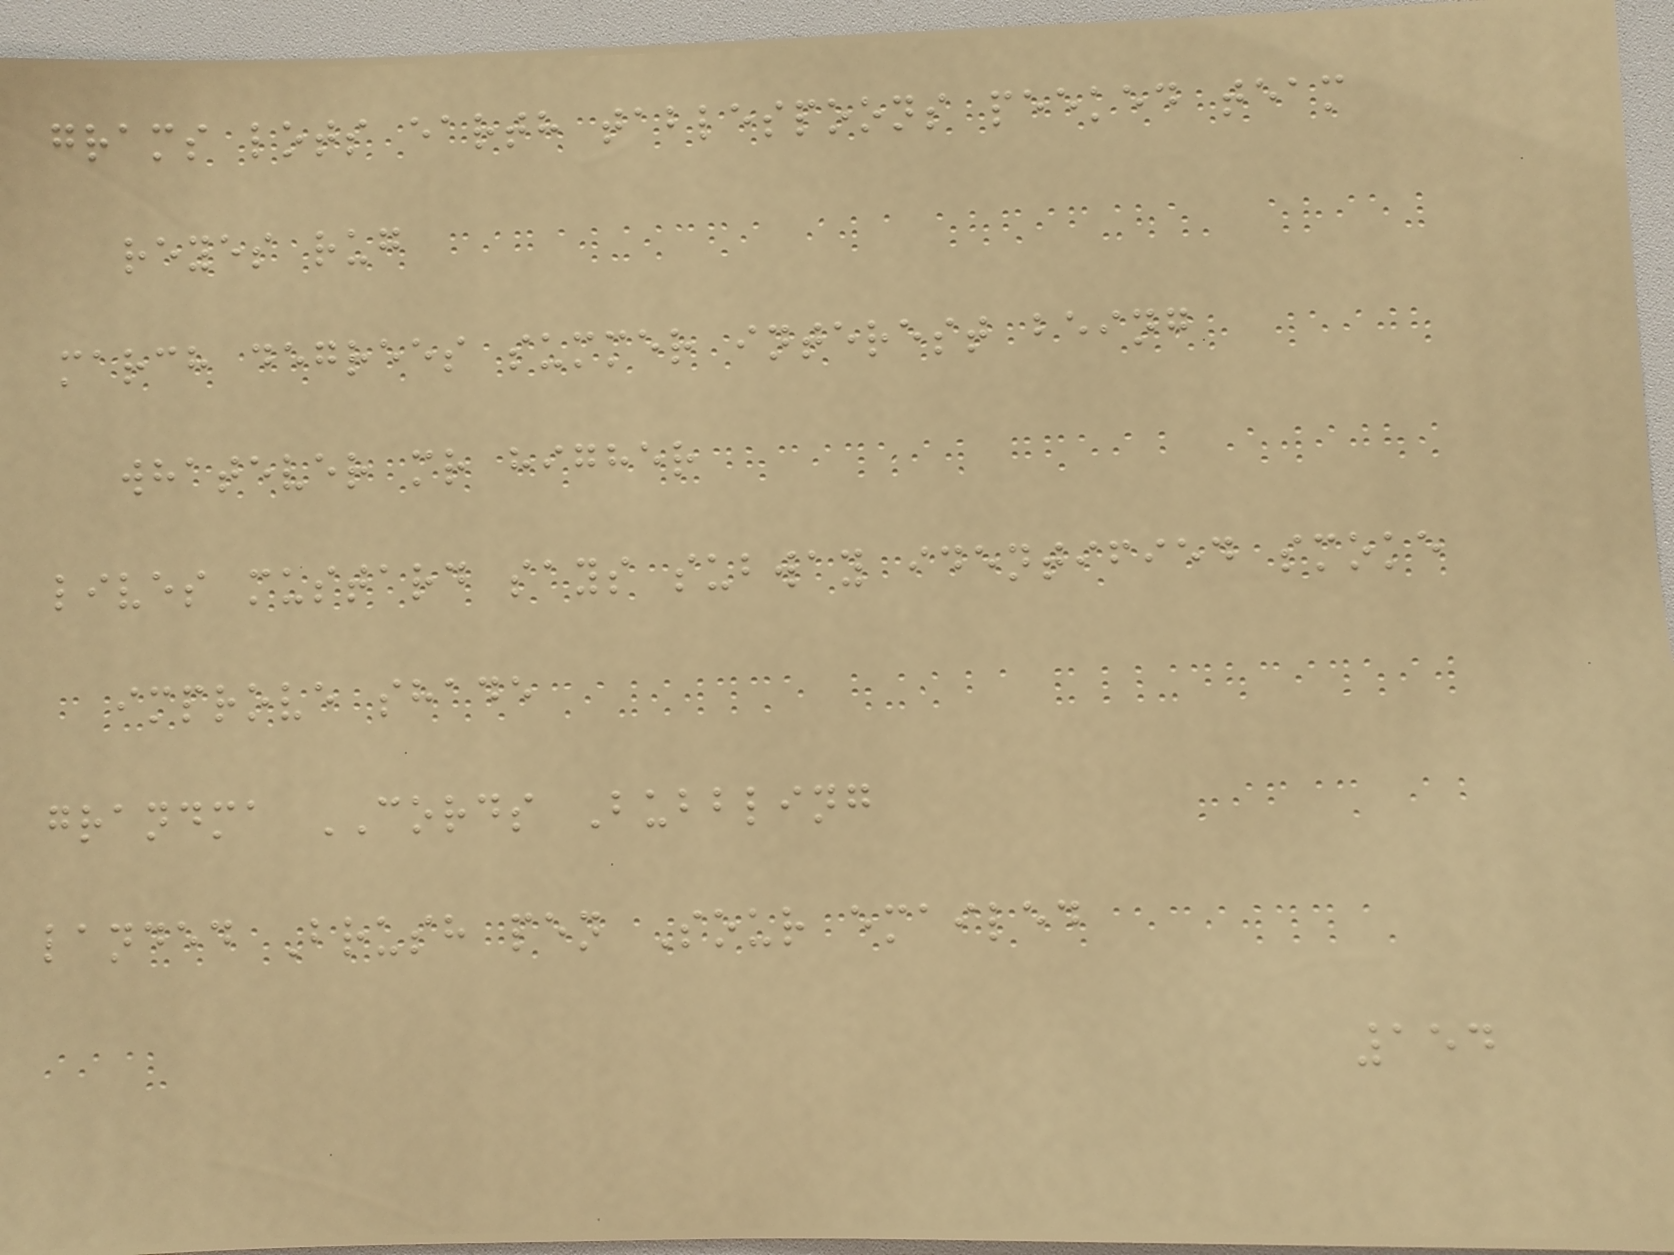grams lots earth tablespoons peeked team
reyes rug
march degrees summer interest being
whatever mr higher
lives mustard says subway identified smoke
improve shade
grandma CORDS Bubbling
landed Brush pen Sour emailed
154
